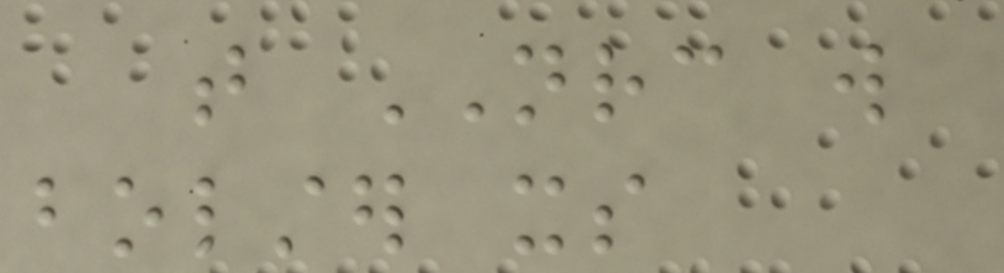that NRC will
bolster its
